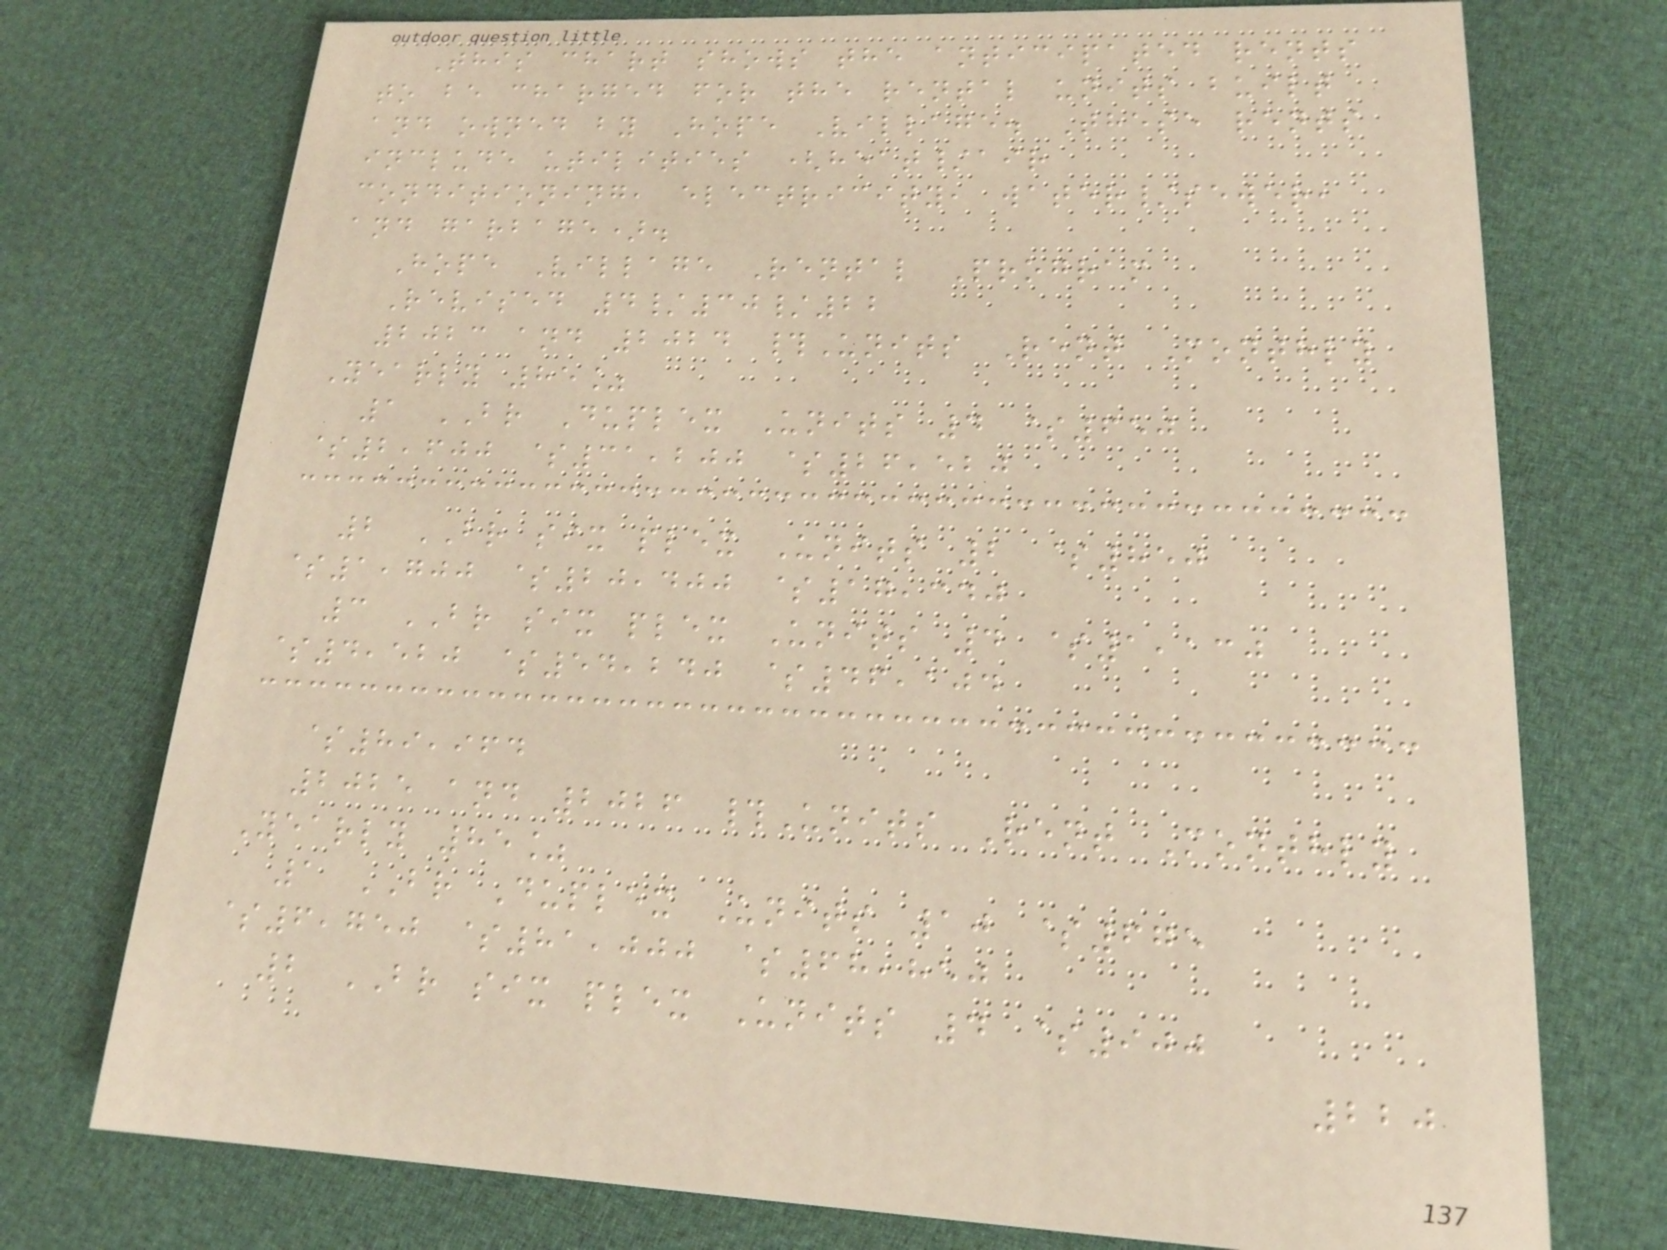This chart shows the anticipated rents
to be charged for the rental units built
and owned by Hope Village. These rents
include utilities (heat/air
conditioning, electricity, water/sewer,
and garbage).
Hope Village Rental Program
Revised 4/30/22
2023 and 2024 #Units Rent Monthly
Yearly 85%
1 BR Duplex Units 4 $650
$2,600 $31,200 $26,520
2 BR six plex Units 2 $850
$1,700 $20,400 $17,340
3 BR six plex Units 4 $1,130
$4,520 $54,240 $46,104
$89,964
2025 and 2026 #Units Rent Monthly
Yearly 85%
1 BR Duplex Units 10 $675
$6,750 $81,000 $68,850
2 BR six plex Units 4 $900
220
